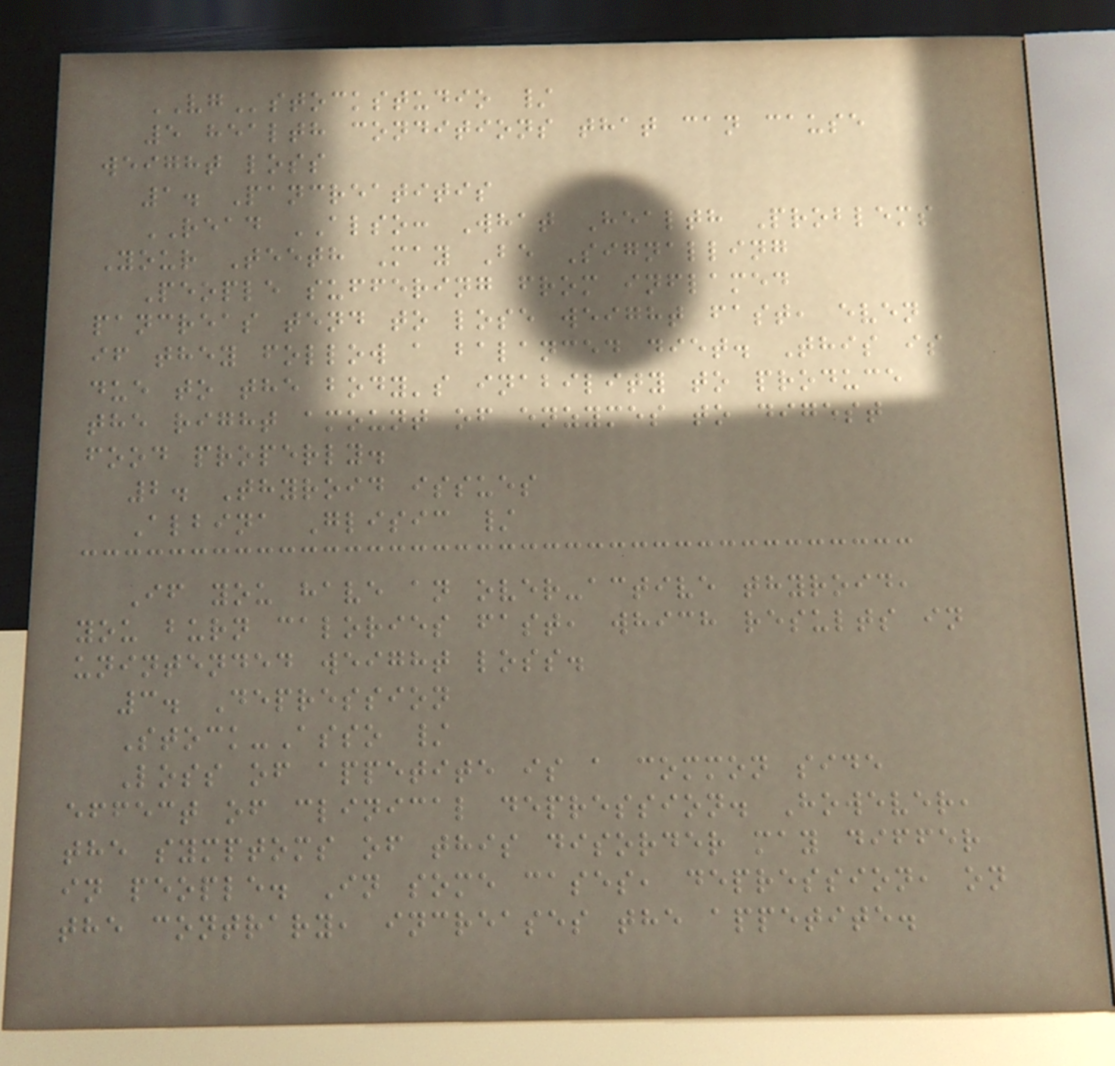VGstockstudio /
5 health conditions that can cause
weight loss
1. Pancreatitis
READ ALSO: What Health Problems
Your Teeth May Be Signalling
People suffering from inflamed
pancreas tend to lose weight fast, even
if they follow a balanced diet. This is
due to the body's inability to produce
the right amount of enzymes to digest
food properly.
2. Thyroid issues
Albina Glisic /
If you have an over-active thyroid,
you burn calories fast, which results in
unintended weight loss.
3. Depression
Stock-Asso /
Loss of appetite is a common side
effect of clinical depression. However,
the symptoms of this disorder may differ
in people. In some cases, depression, on
the contrary, increases the appetite.
